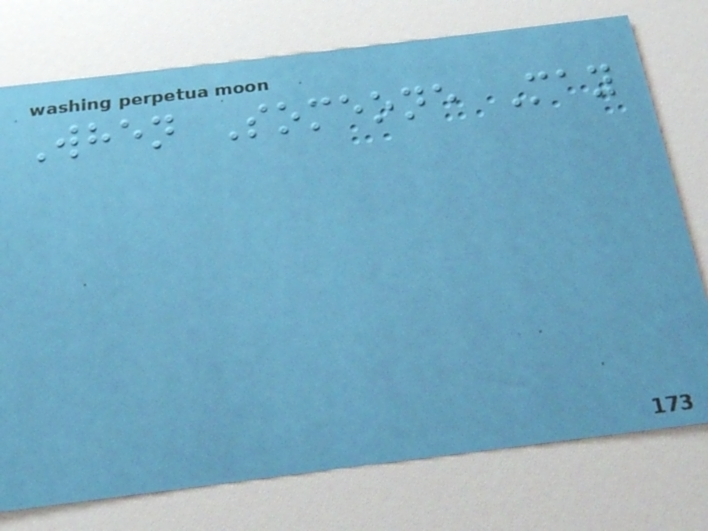When Someone May
